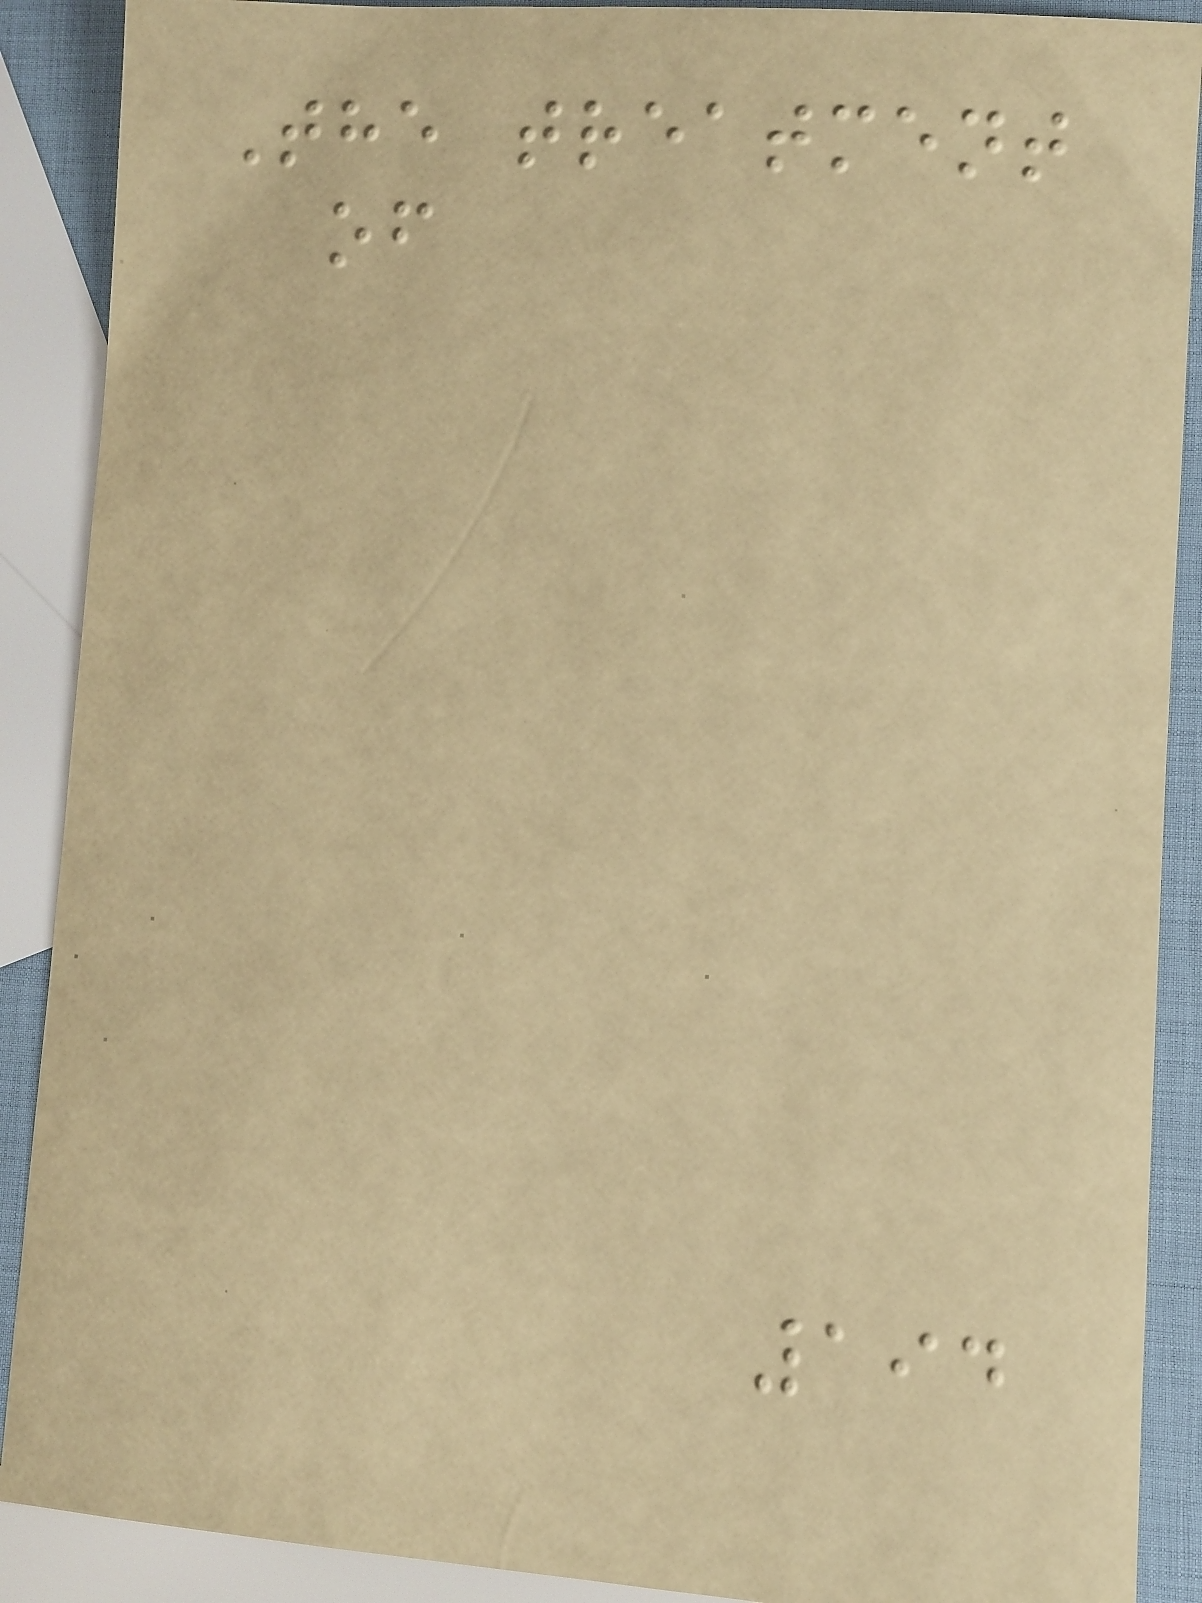The treatment
of
194
